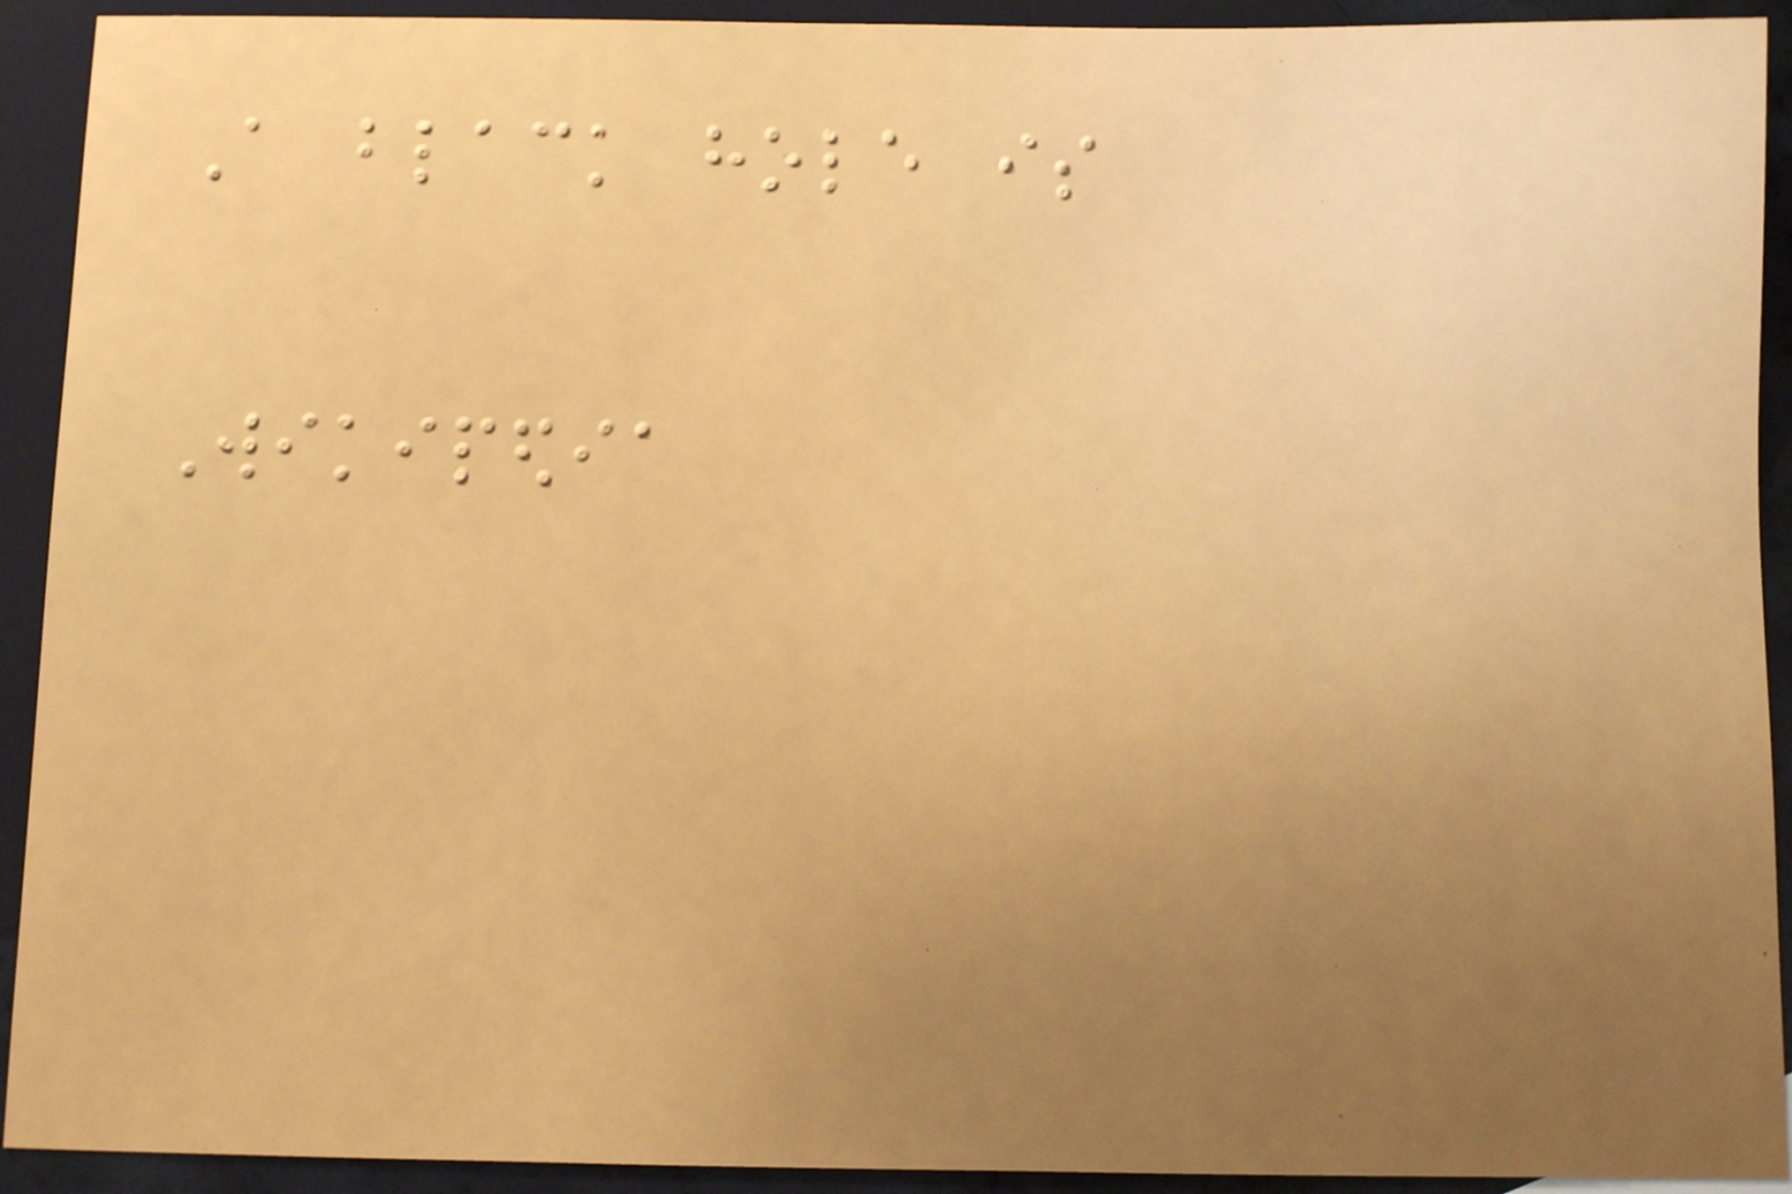A black hole is
Wikipedia
